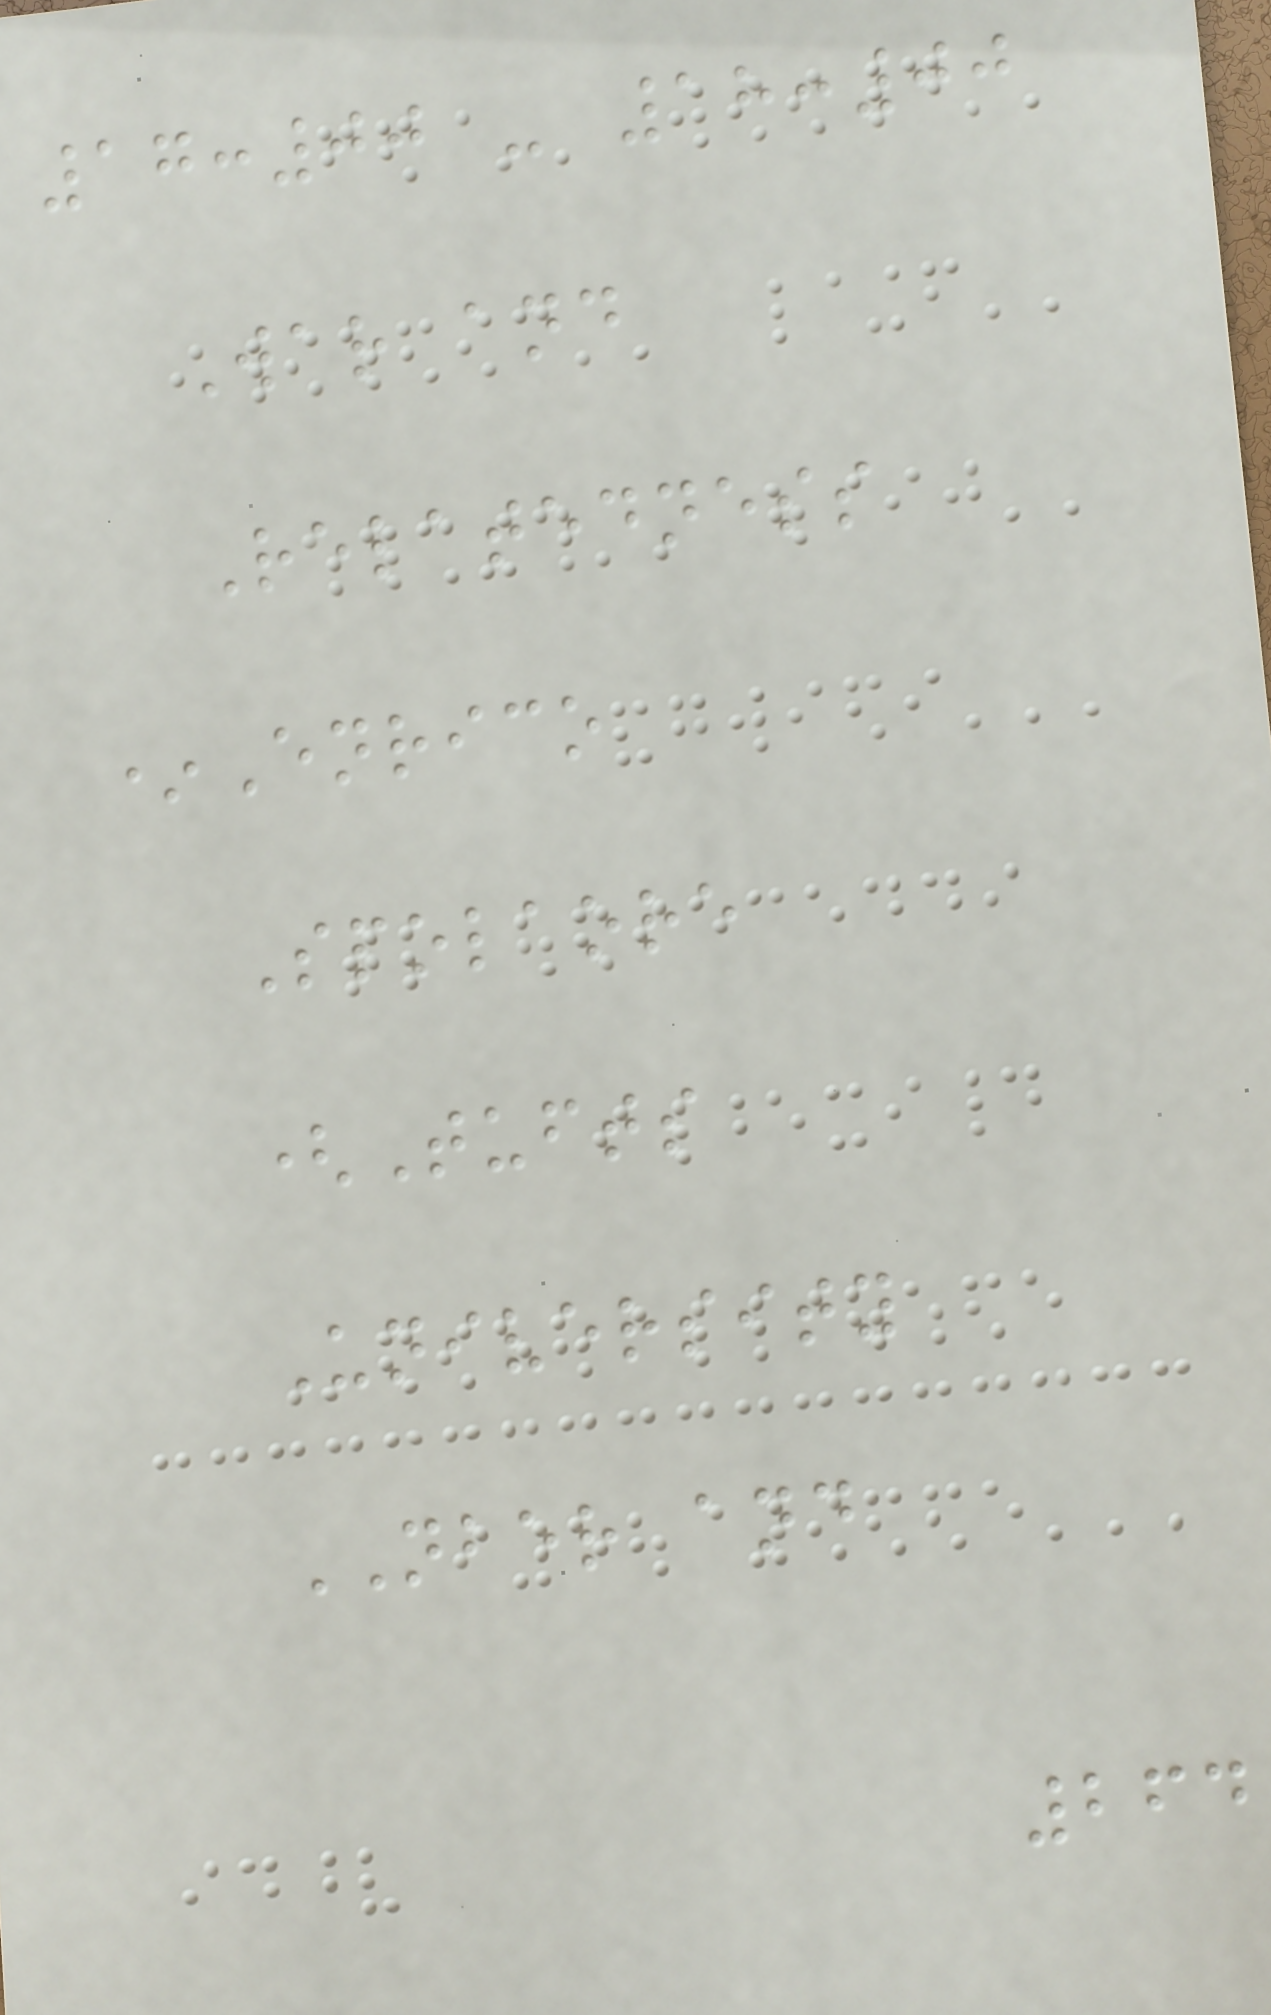17:00 - 18:00
War and
Relatedness
*Enrico
Spolaore
(Tufts
University
NBER and
264
